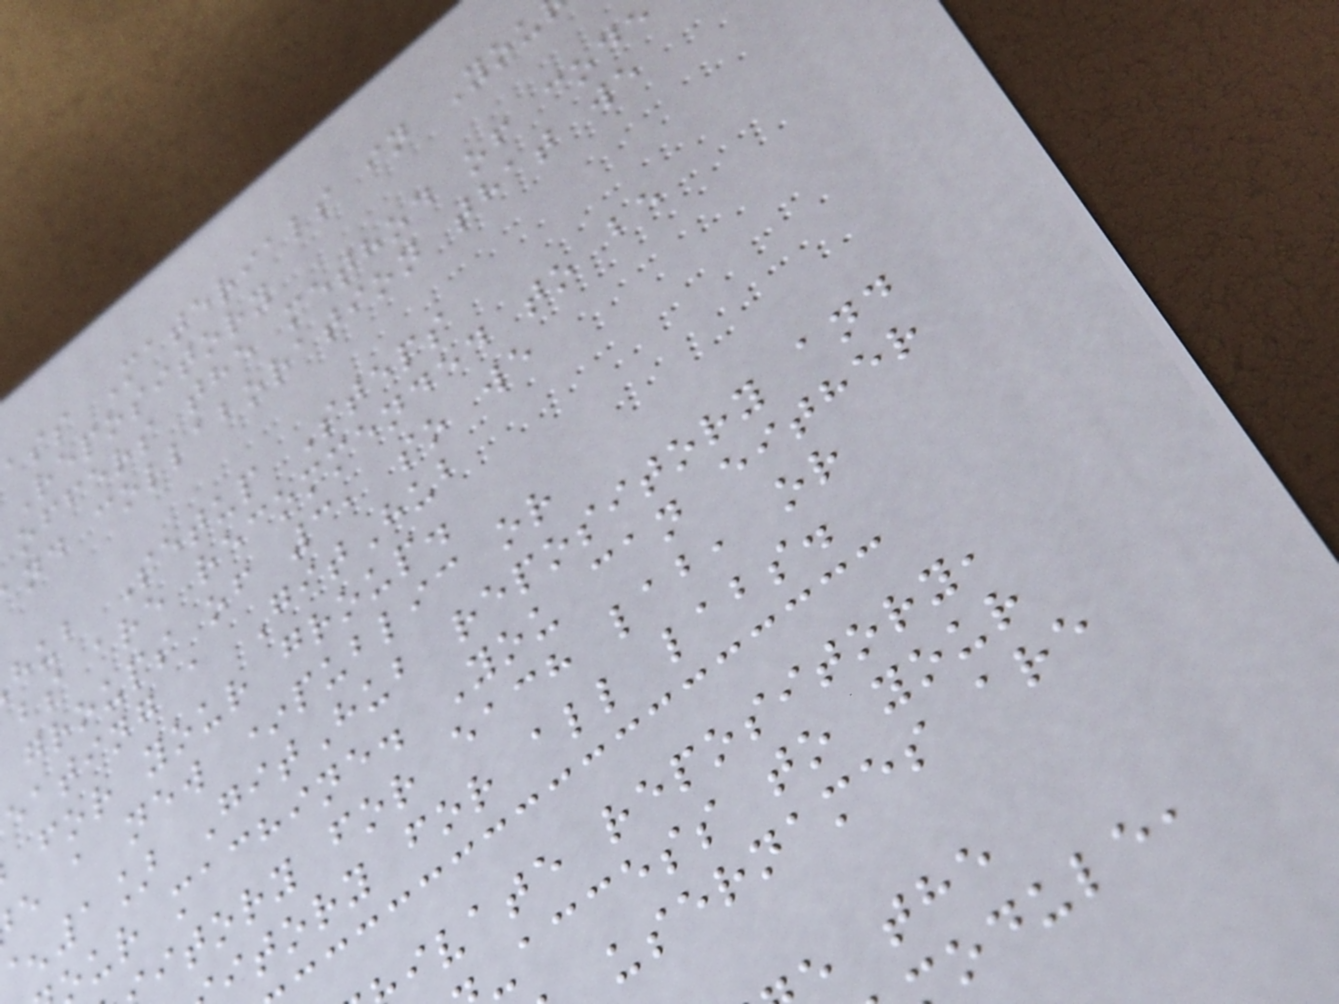ass Materials in You
Repository
offers the method of code
nd collaboration that we
hub Setup Steps
bs are recommended to be
groups of 3, so we
eating a GitHub
for your group.
e a new *public or
1] GitHub repository and
ur machine. You can either
itory for each lab, or
itory for all labs.
ivate repository,
-access to your
usernames are
